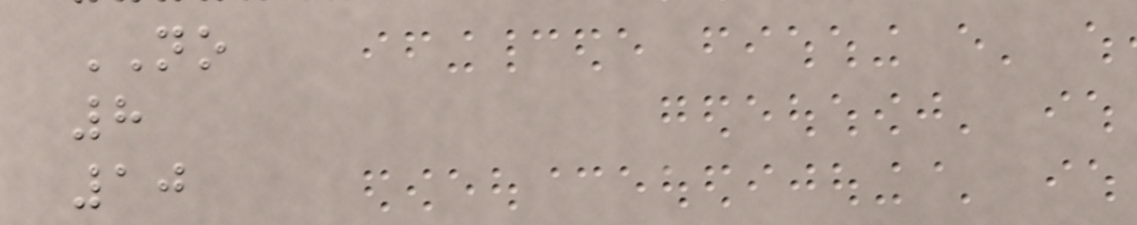NO
8
10
